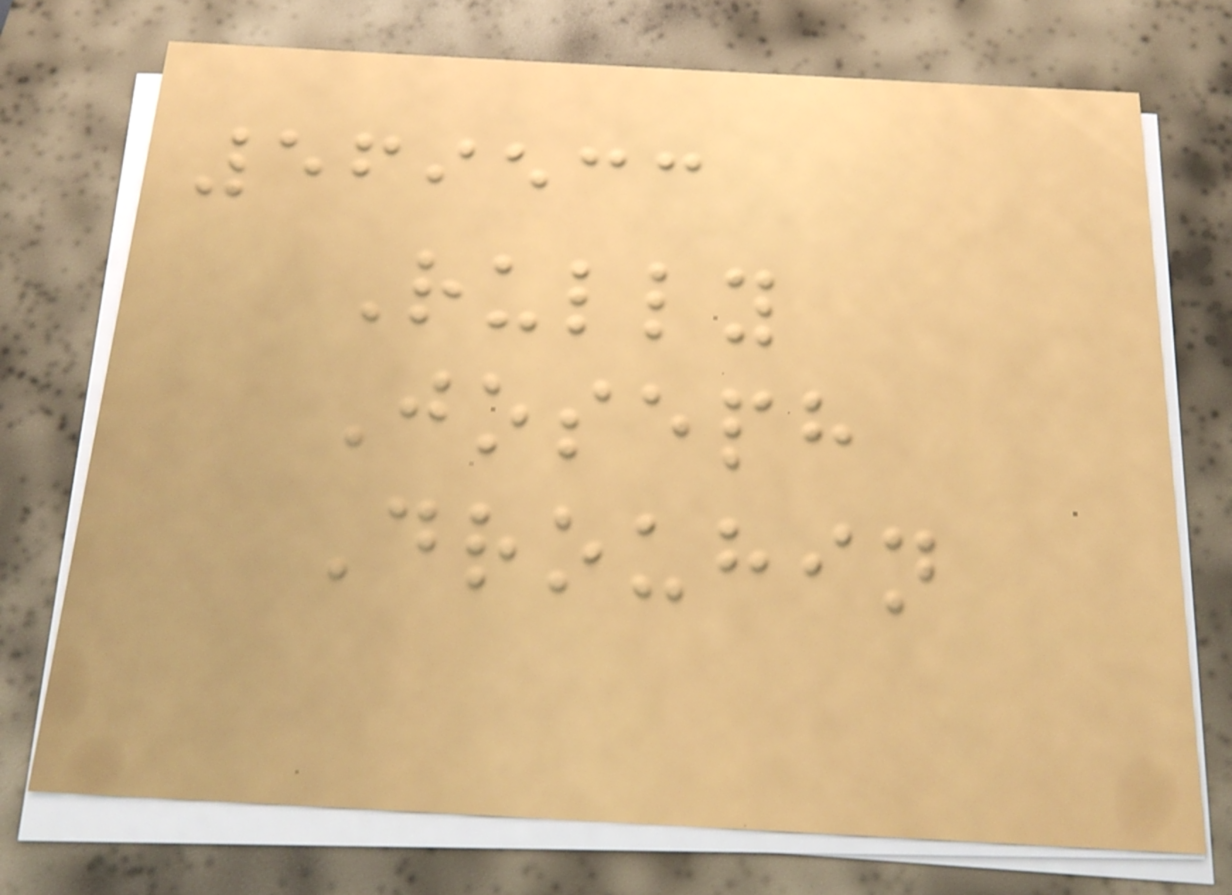569533
Rully
Joseph
Drouhin
